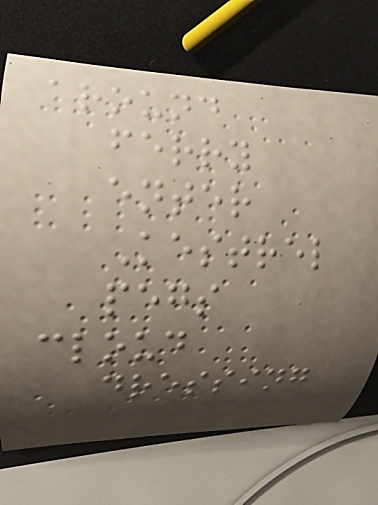around
ferry
enter
Kestrel
pegs
cloud
dressing
